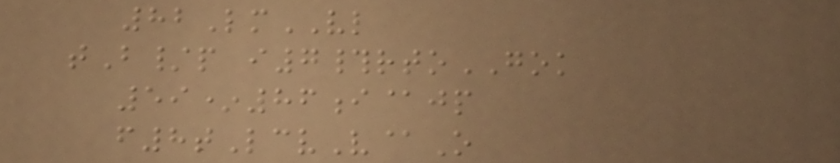82LmVL
tB/p i7#rtoGOK
59*86i@jp
f8tLcvV@O
